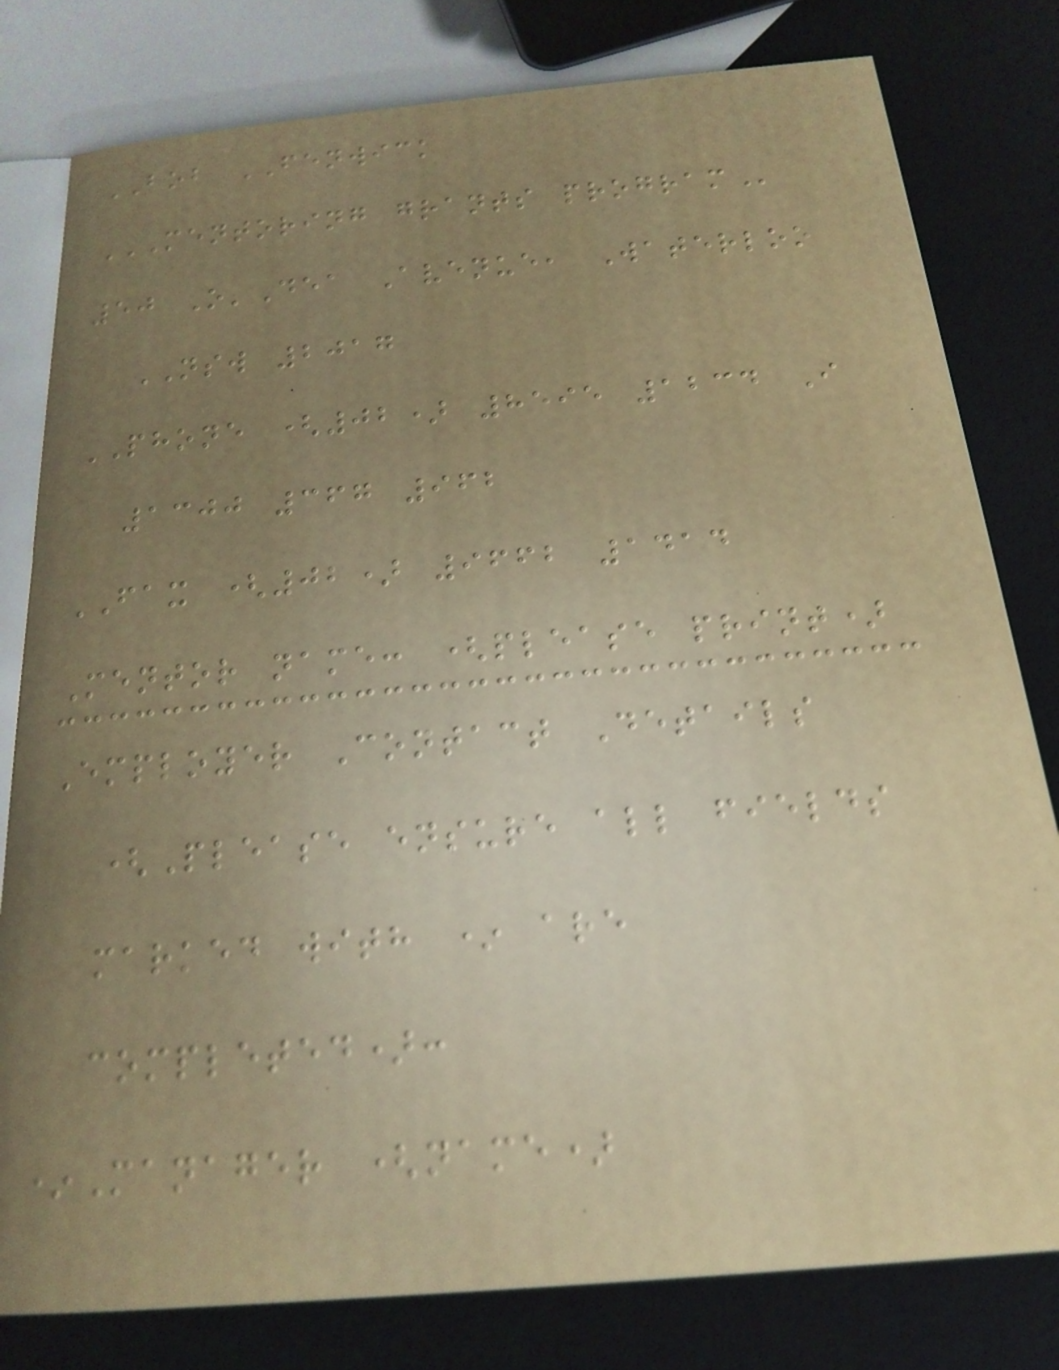BOB FENWICK
MENTORING GRANTS PROGRAM
50 O'Dea Avenue, Waterloo
NSW 2017
PHONE (02) 8595 1234 I
1300 367 962
FAX (02) 9662 1414
Mentor name: (please print)
Employer Contact Details
(Please ensure all fields
marked with * are
completed):
*Manager (name)
